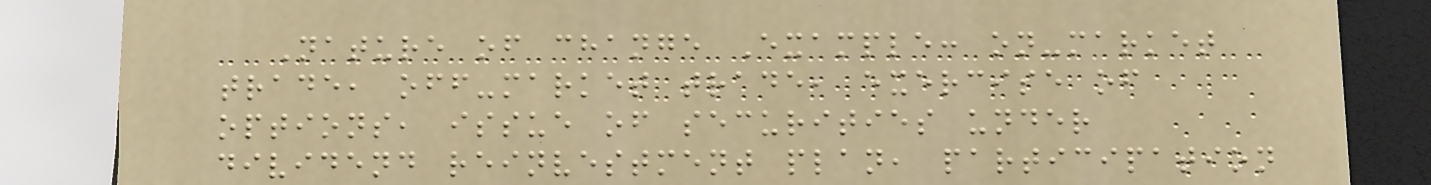Nature of change Example: on-market
trade, off-market trade, exercise of
options, issue of securities under
dividend reinvestment plan, participation
